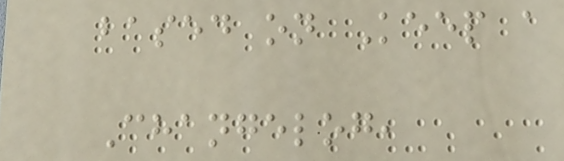based on Keep a
Changelog,
